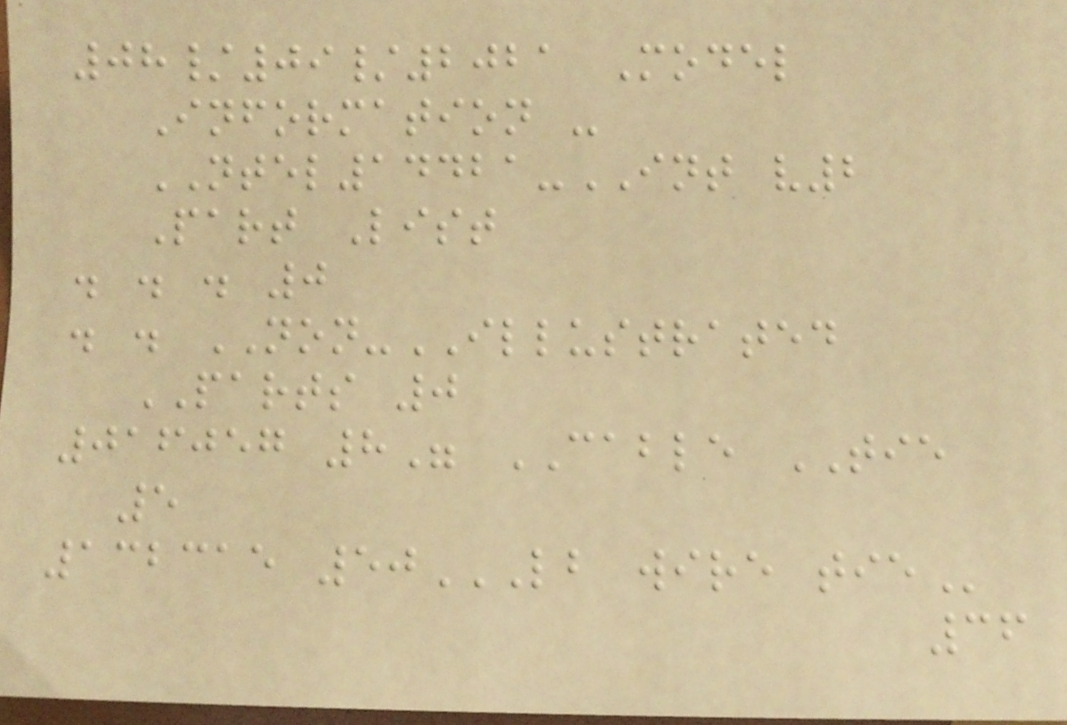08/09/2021 Model
Information -
NTEL14421-INT v2
Part List
. . . 0
. . NON-ILLUSTRATED
PARTS 0
016057 8" CABLE TIE
5
132315 50LB WIRE TIE
36
